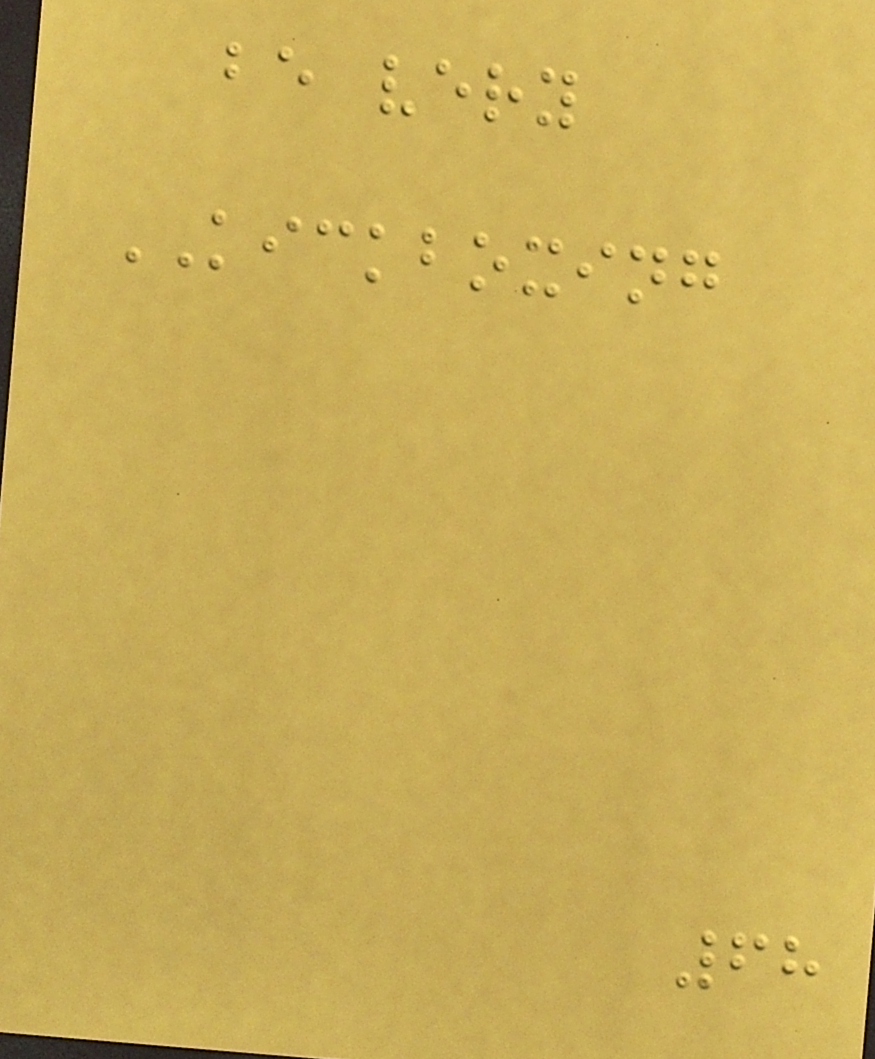be very
KICKBOXING
68
